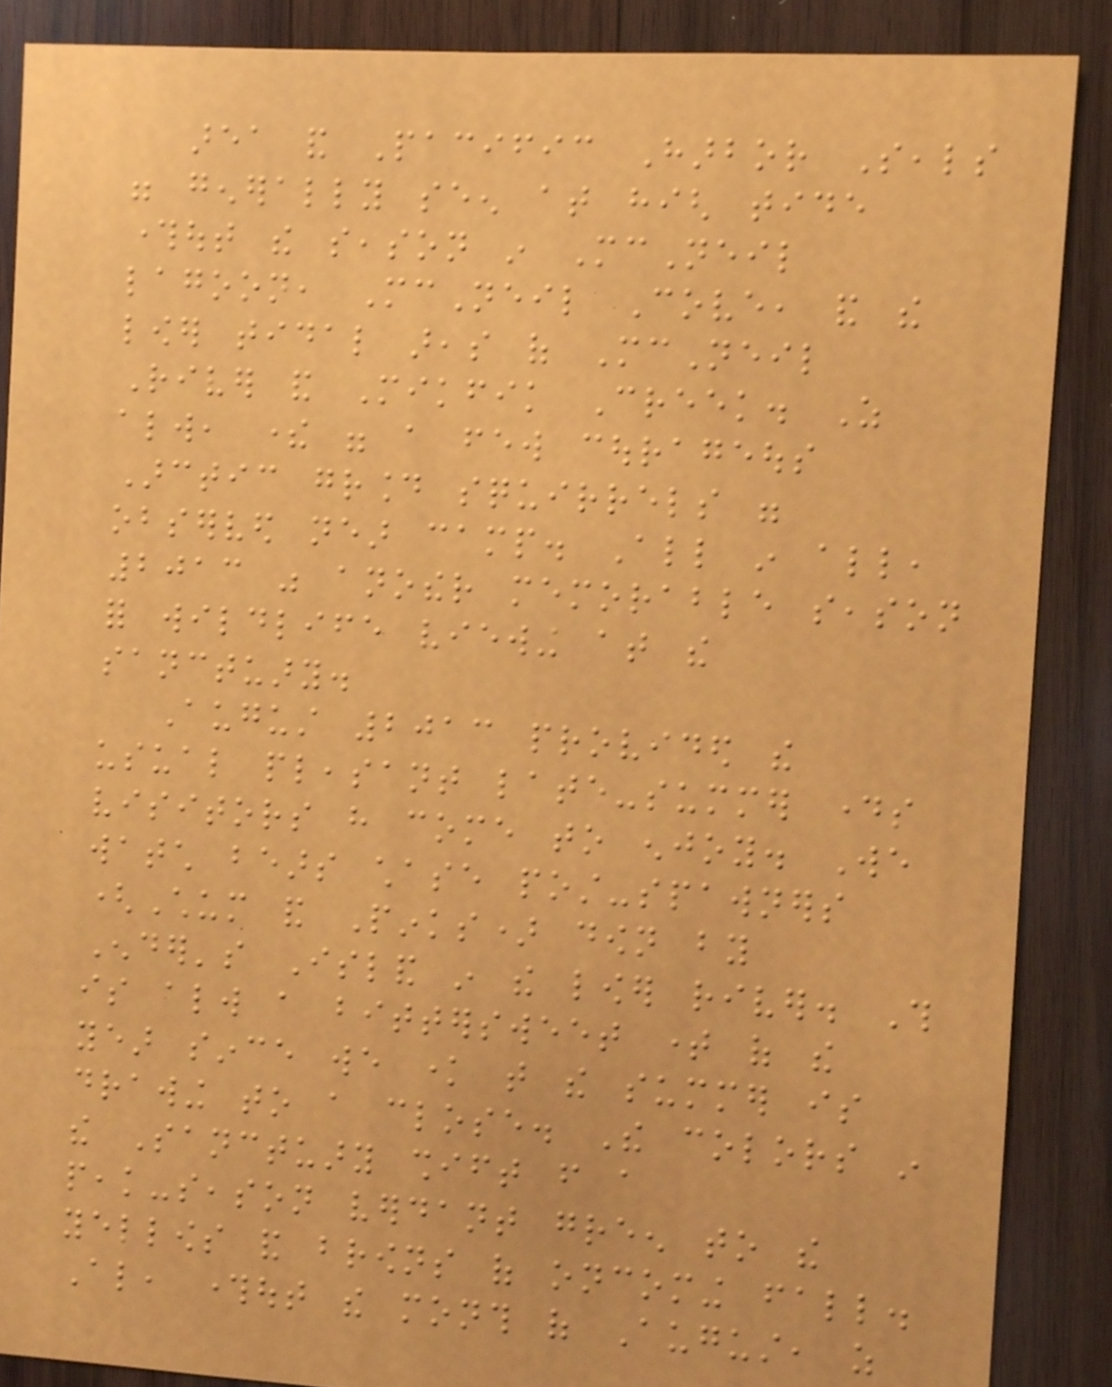area and Pacific Harbor Seals
were generally seen at high tide
throughout the season in McNeil
lagoon, McNeil Cove, and the
lower tidal areas of McNeil
River and Mikfik Creek. As
always, there were a few courageous
Arctic ground squirrels were
observed near camp. All in all,
2013 was another memorable season
for wildlife viewing at the
sanctuary.
August 2013 provided the
usual pleasant late-summer days
visitors have come to enjoy. We
watch bears chase post-spawners
(Chum and Pinks) down by
Ender's Island in the lower river. This
is always a bittersweet time of the
year since we know that the summer is
drawing to a close. The colors in
the Sanctuary shift from a
peak-season verdant green to the
yellows and browns of oncoming fall.
Also, throughout the month of August, as
